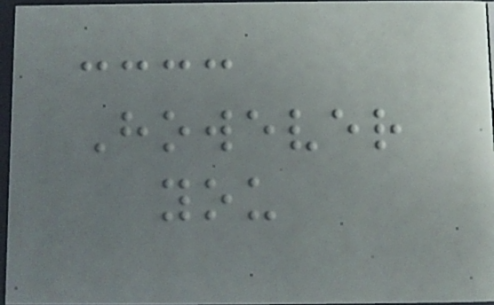However
you
